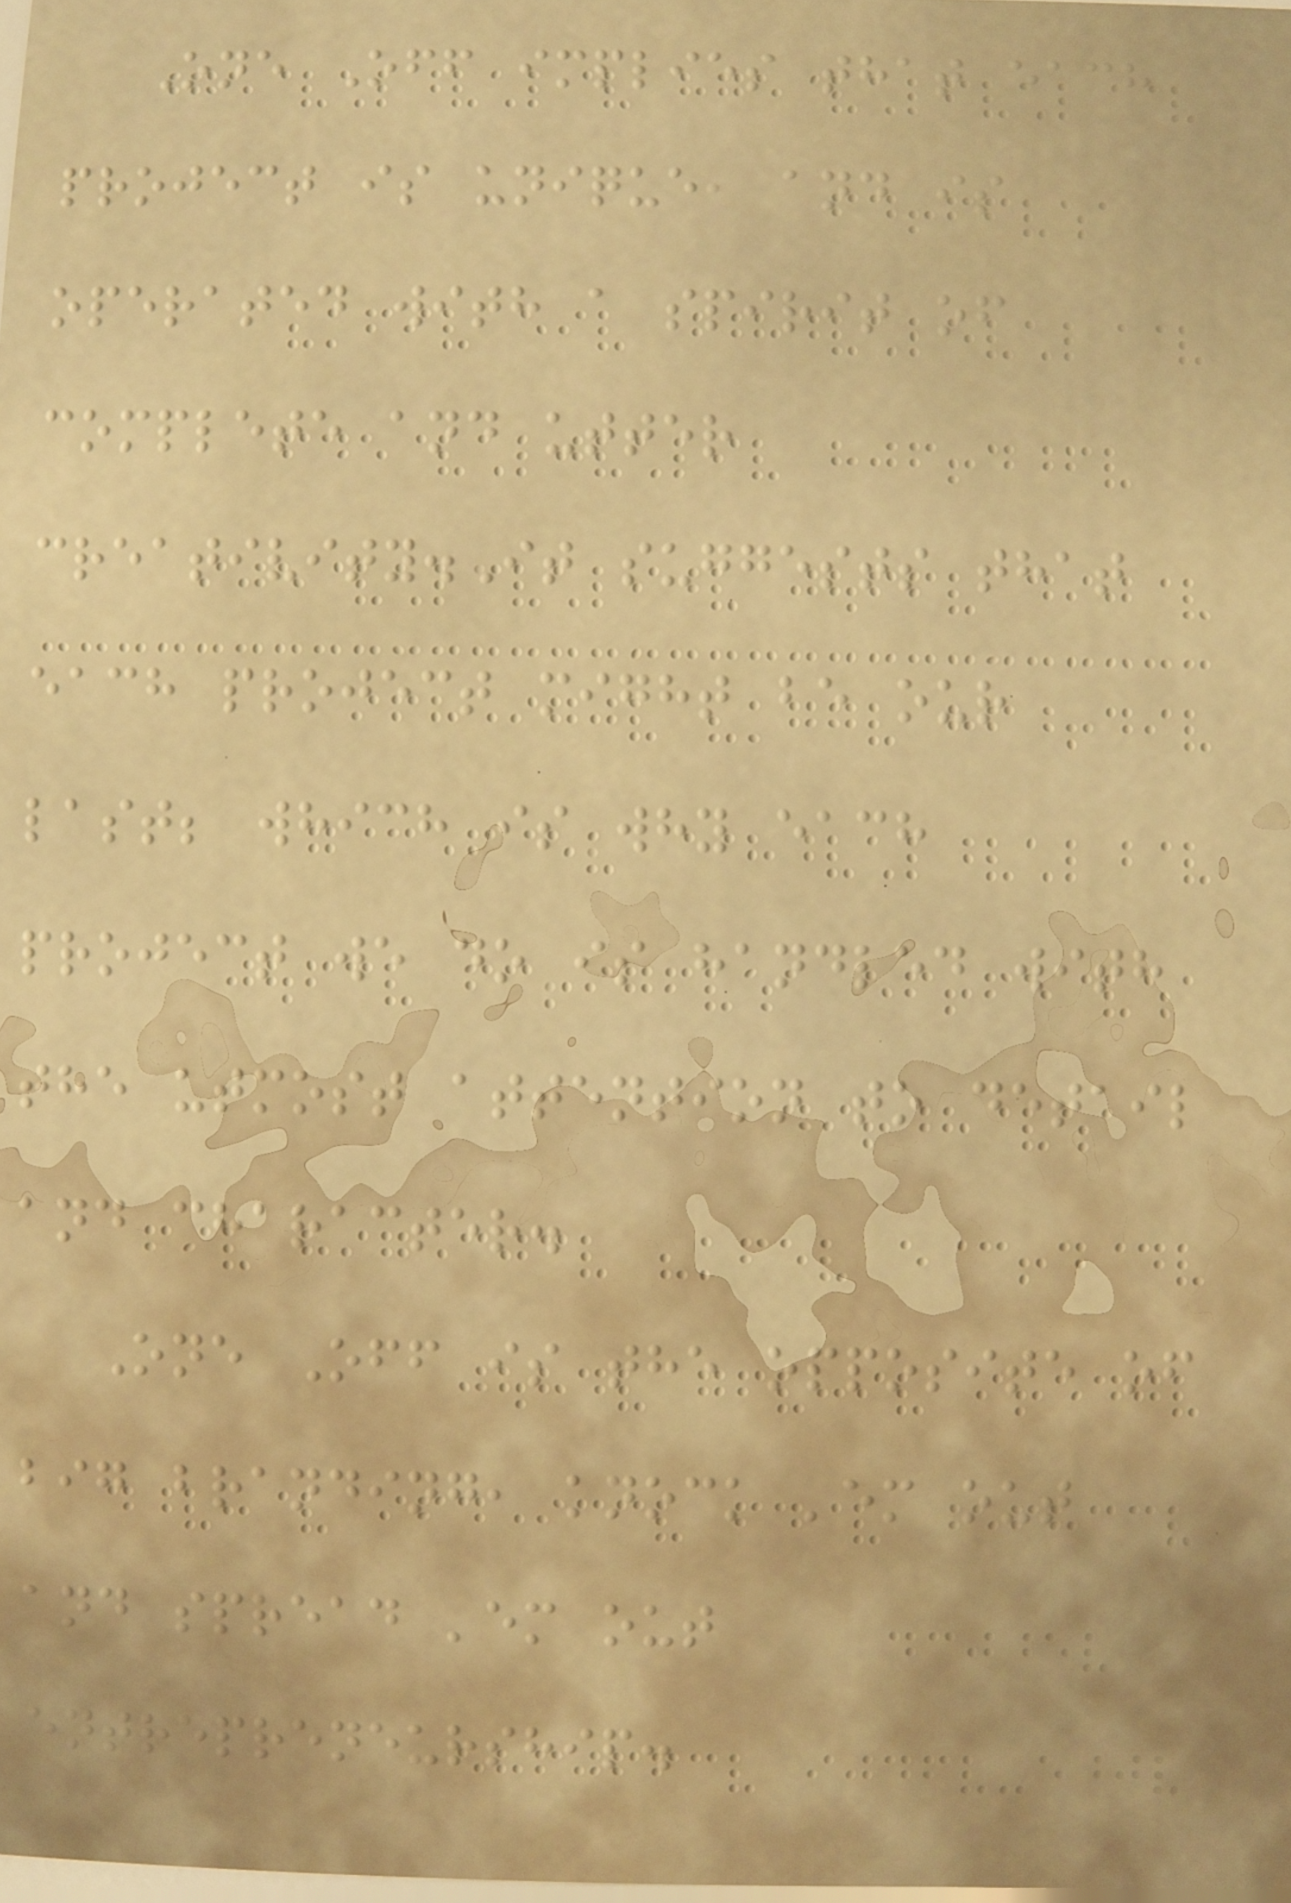One Off implies that each
project is unique, and is
operated with a spirit of
complete and utter
creativity.It suggests that
each project might be our
last; which is why each
project we do is handled with
the utmost attention to detail
and character.
One Off is the opposite of
big branding, knock 'em out
and spread 'em out
entrepreneurship.
